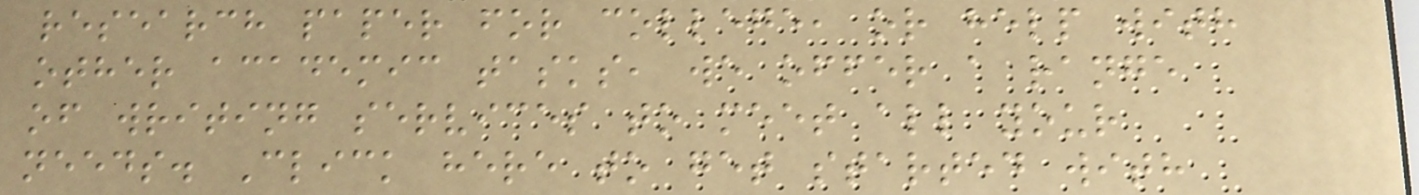research paper for college, or help with
other academic tasks, we offer a range
of writing services to meet all your
needs. Click here to get started with
